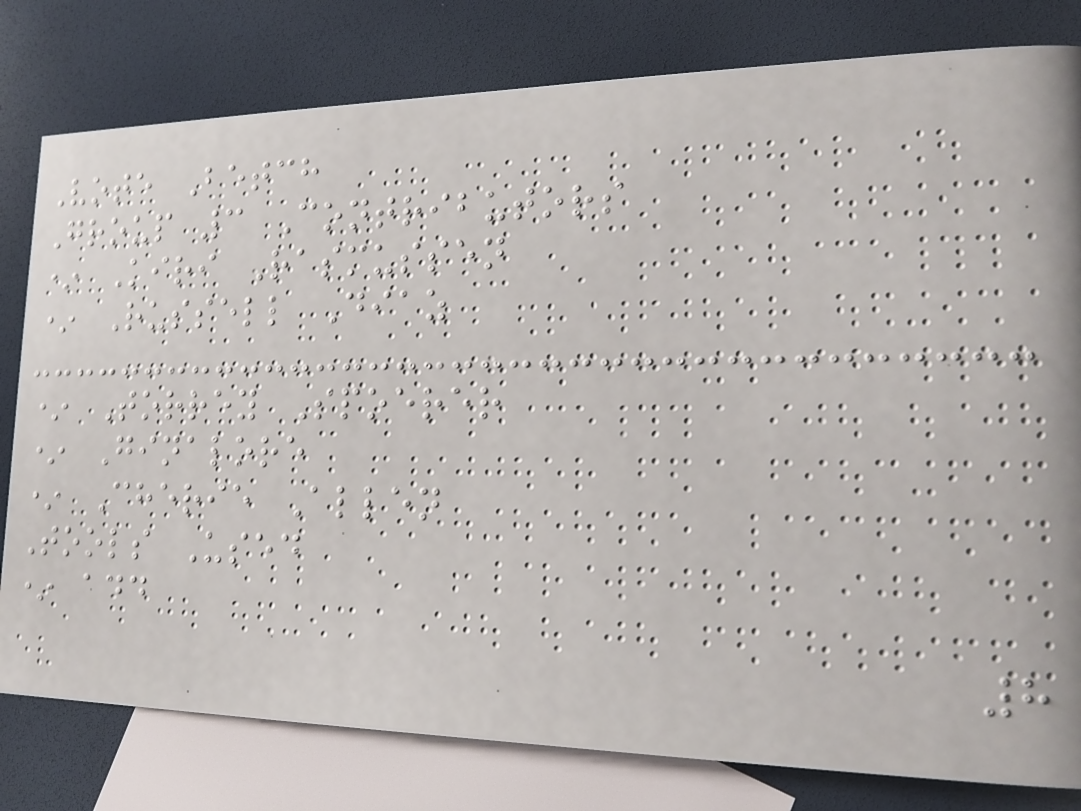Vote Betch
Group 3 Contributors
* Kiri Rasmussen
* Russell Diaz
* Torrey Spoerer
* Ginalore
* Cherie Allen
Tools Used
* add
8
